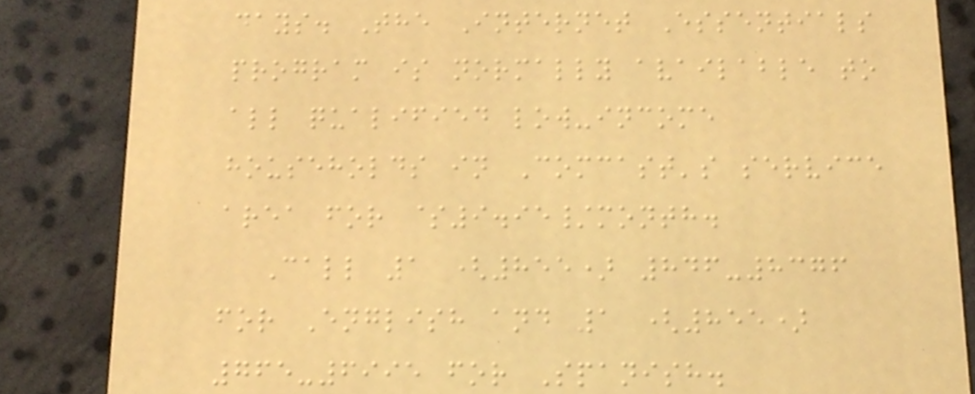days. The Internet Essentials
program is normally available to
all qualified low-income
households in Comcast's service
area for $9.95/month.
Call 1 (855) 846-8376
for English and 1 (855)
765-6995 for Spanish.
